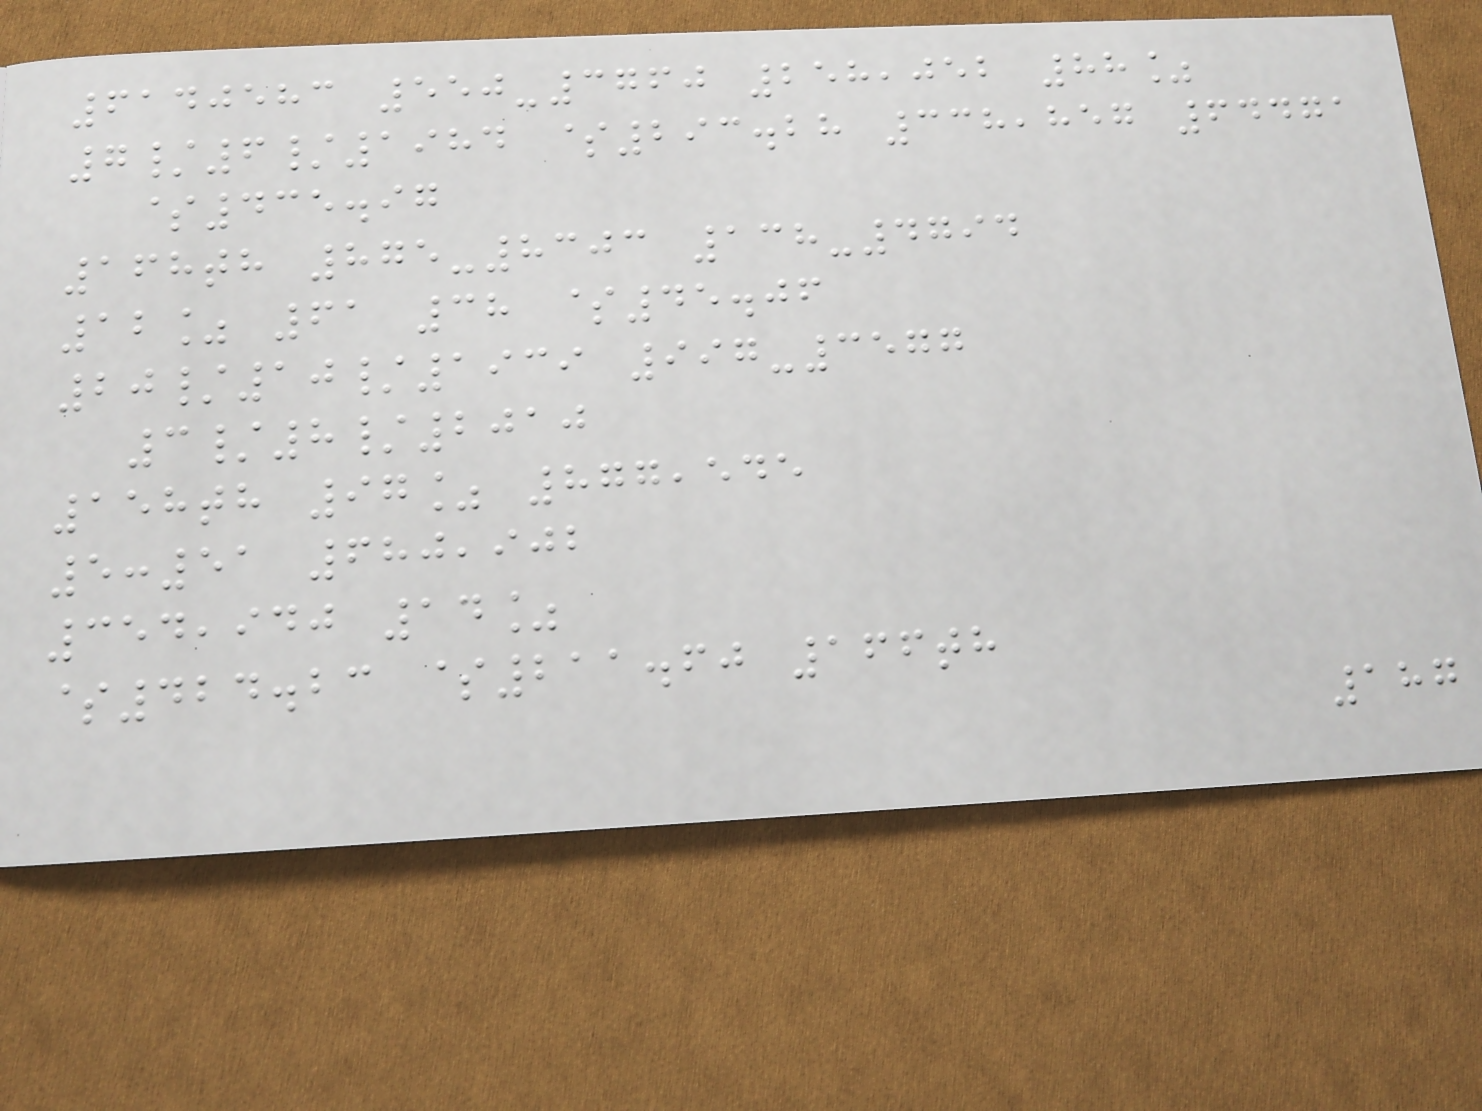6140583 550-3760 258,052 88%
7/6/1984 $293.28 338,857 64471
$435.97
168th 875-8303 138-4794
12% 61 38 $45.06
20/10/1939 997-3577
3/8/2010
158th 97% 877,545
5:51 680,902
354,940 14%
$424.23 $211.60 166th
187
